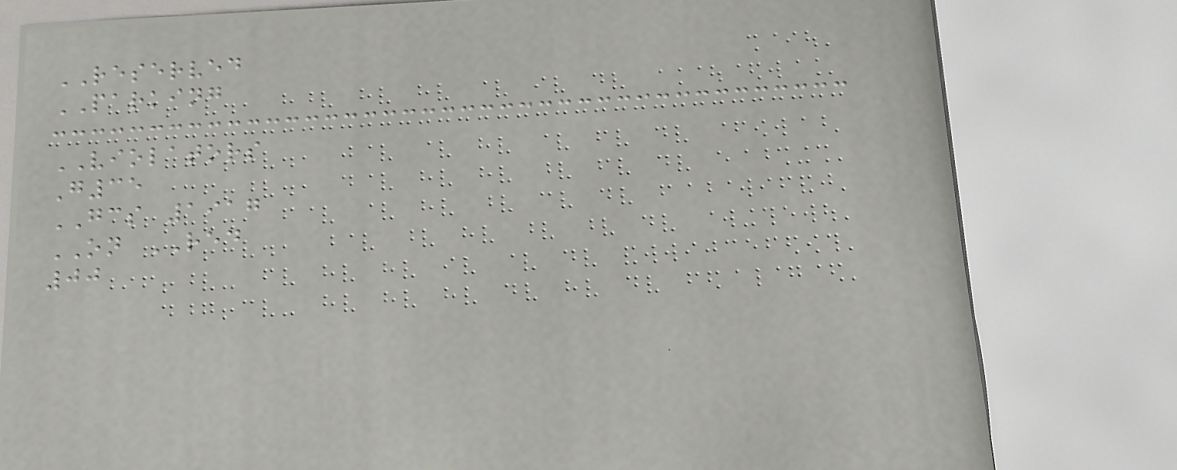RESERVED
PARKING
VIOLATORS
G35
GCS 1917
ON RED
00
